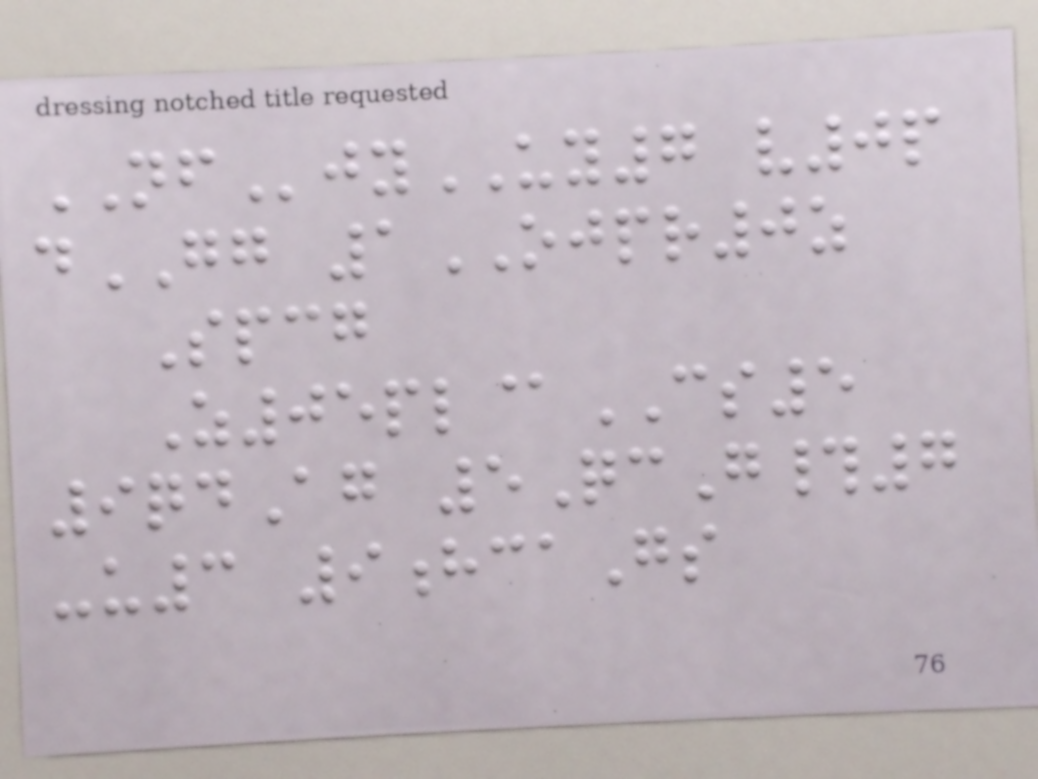NFjyUY7 v0p
dGG 1OJPR0z
Spcg
Z05pl@CS5
9qdAg 5QcG#7
-u3 9hcaGs
